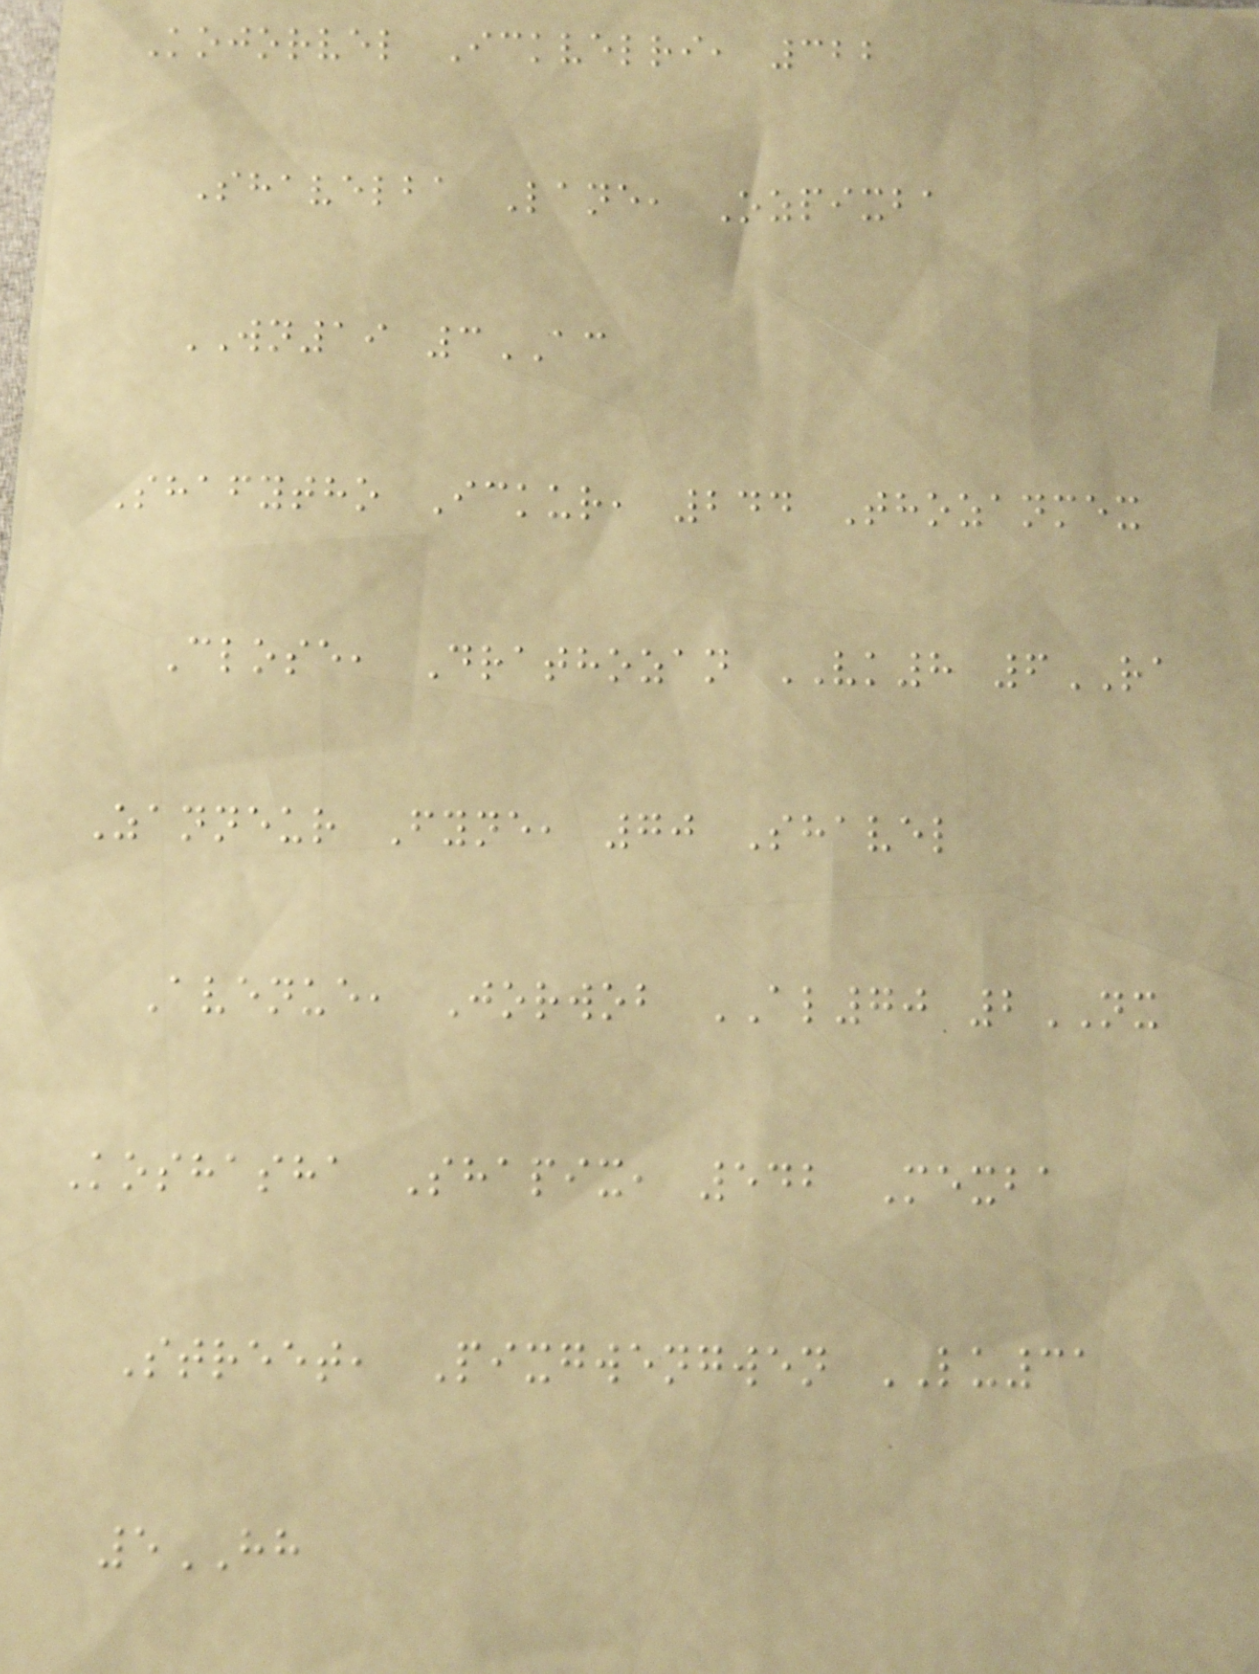Kojorvel Ickvelri, 322
Shavelba Lane, Ozpixba
WN19 3AC
Shafytho Ickur, 244 Thozanmex
Close, Drathozan VK8 6RA
Zanneur Fyne, 70 Shavel
Avenue, Jorwob AL70 2NX
Koshasha Shapix, 542 Mexba
Street, Pixgwengwen LU31
5HH
